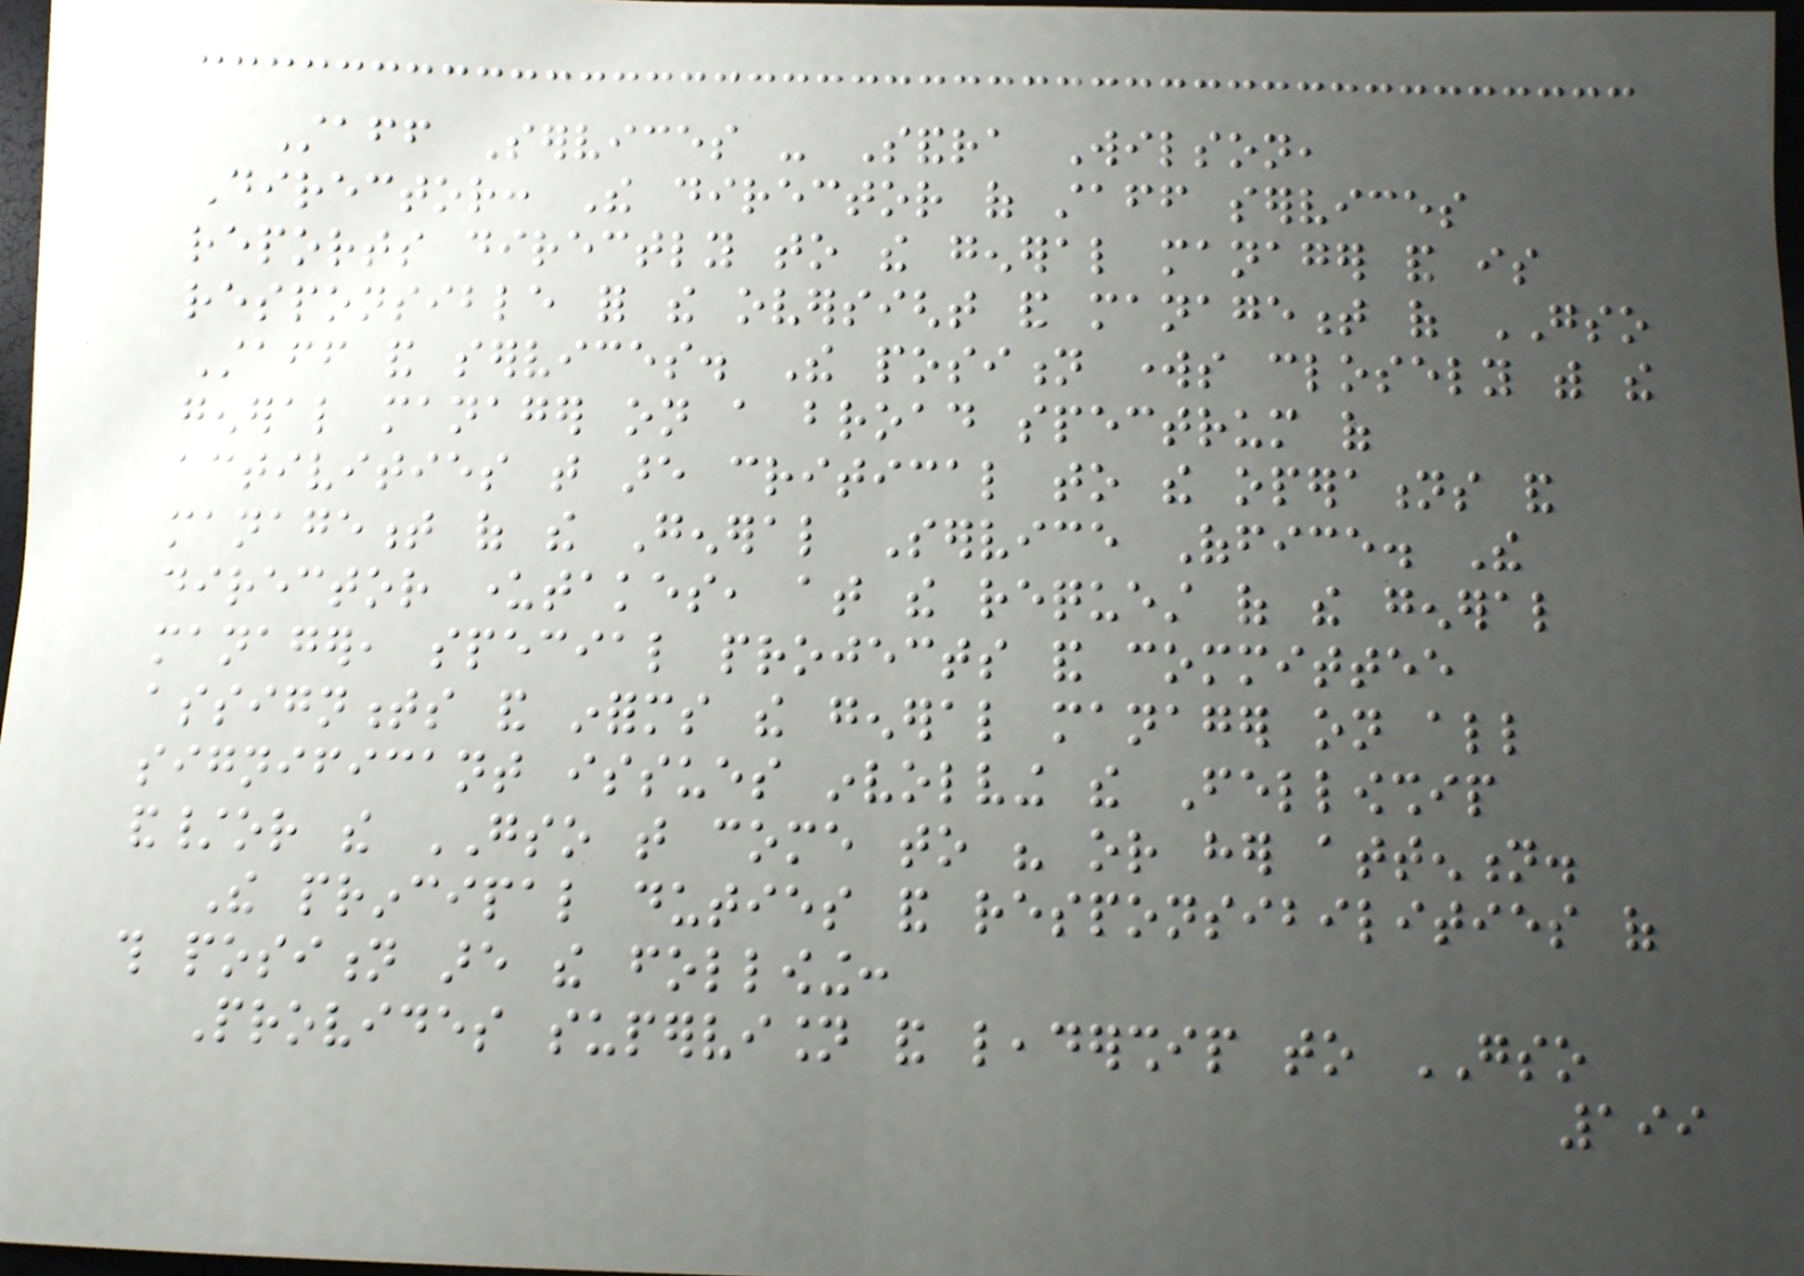Staff Services - Sandra Wilson,
Director: The director of staff services
reports directly to the general manager and is
responsible for the oversight and management of GSO
Staff and services. The position works closely with the
general manager on a broad spectrum of
activities that are critical to the operations and
management of the General Service Office. The
director undertakes, at the request of the general
manager, special projects and committee
assignments and informs the general manager on all
significant issues involving the Fellowship
and/or the GSO that come to his or her attention.
The principal duties and responsibilities of
this position are the following:
Provides supervision and leadership to GSO
199
